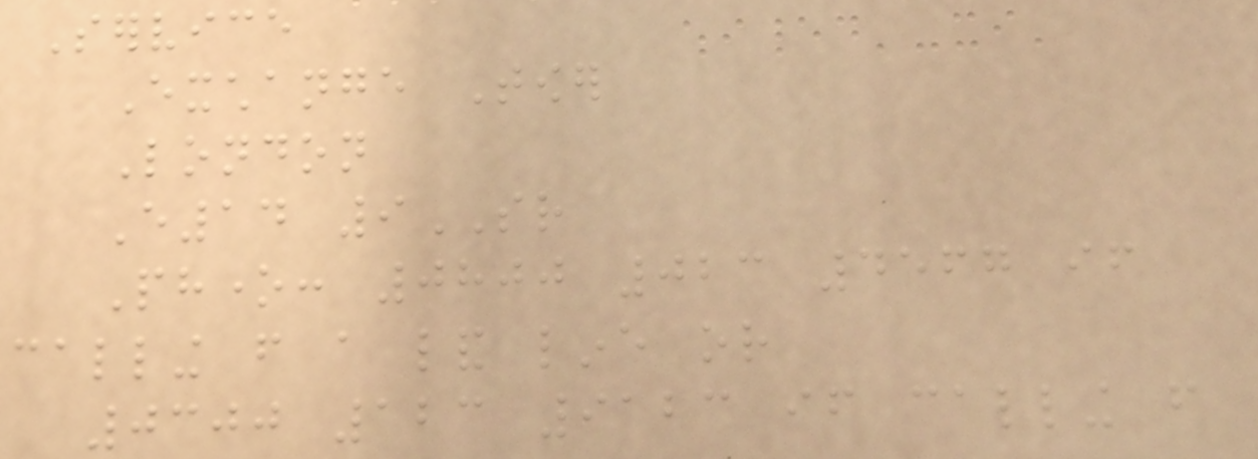Service
Exchange Tower
London
E14 9SR
Phone: 0800 023 4567 if
calling from a land line or
0300 123 9123 if calling from
